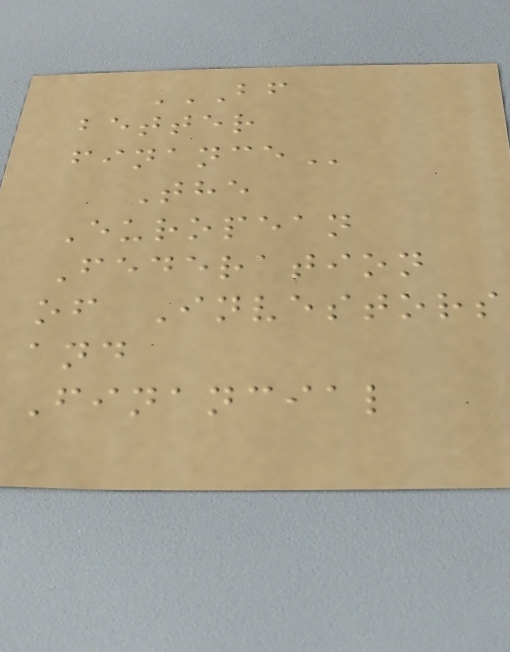BF
BETTER
FINANCE
The
European
Federation
of Investors
and
Financial
